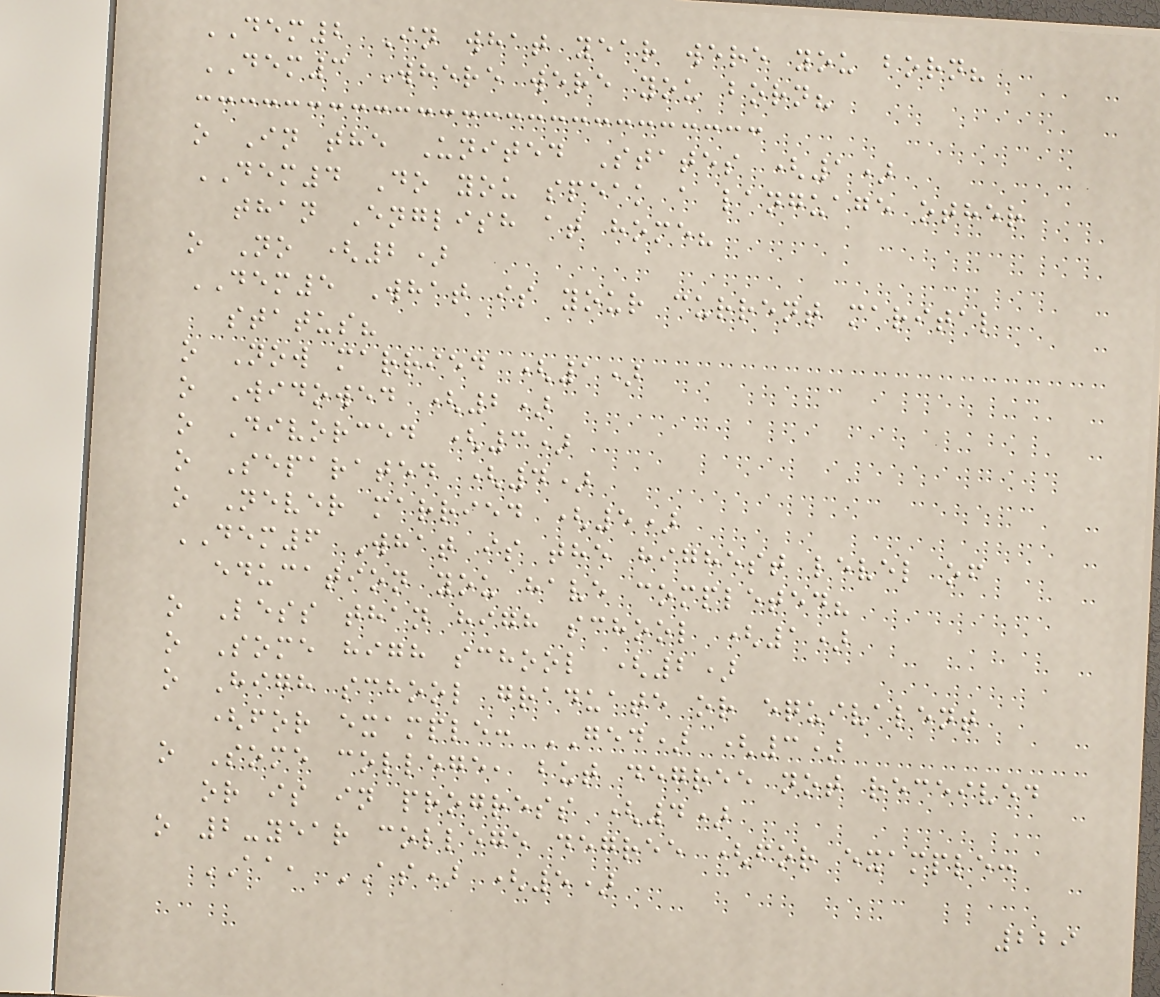DEM2 In what year were you born?
DEM3 Where were you born?
o In the United States (1)
DEM4 Do you speak a language other
than English at home?
o No (2)
DEM5 What is your current marital
status?
o Now married (1)
o Widowed (2)
o Divorced (3)
o Separated (4)
o Never married (5)
DEM6 What is the highest level of
education you have completed?
o Less than high school (1)
o Some high school (2)
o High school graduate or equivalent
(for example: GED) (3)
o Some college, but degree not received
or is in progress (4)
o 2-year college degree (for example:
AA, AS) (5)
229
